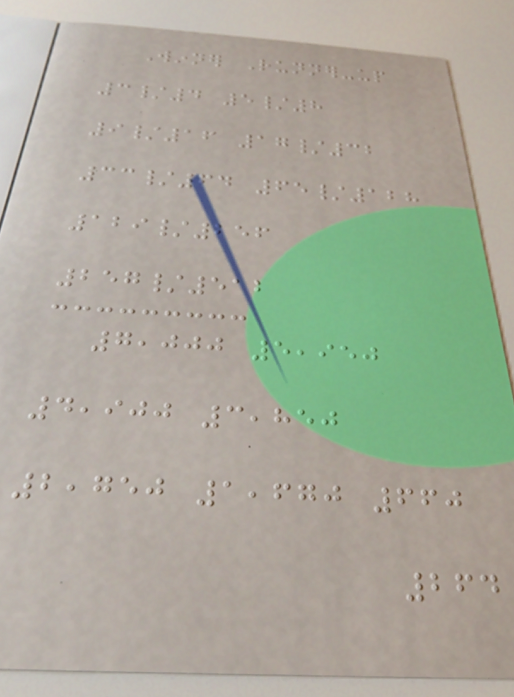Winner Runner-up
3/4 5/8
9/16 17/32
33/64 65/128
129/256
257/512
7,000 5,950
4,900 3,850
2,750 1,670 660
264
